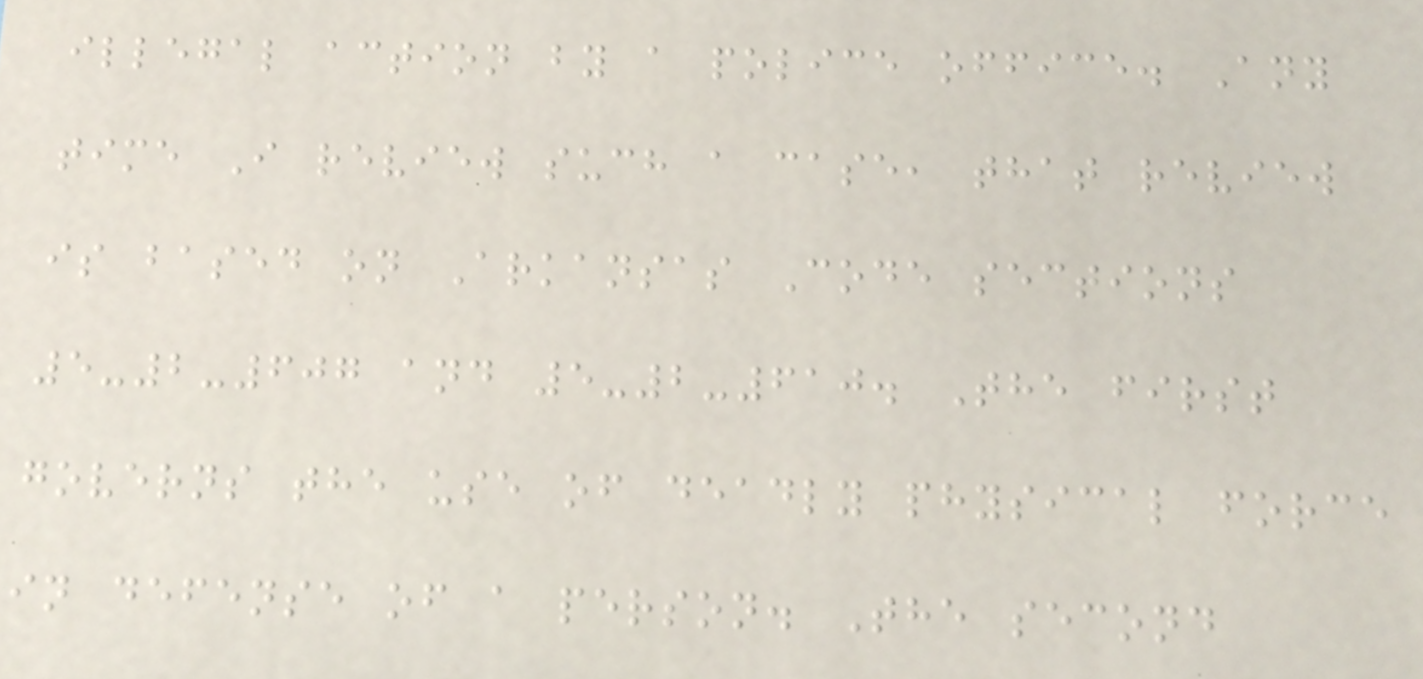illegal action by a police office. Any
time I review such a case, that review
is based on Arkansas Code sections
5-2-607 and 5-2-610. The first
governs the use of deadly physical force
in defense of a person. The second
